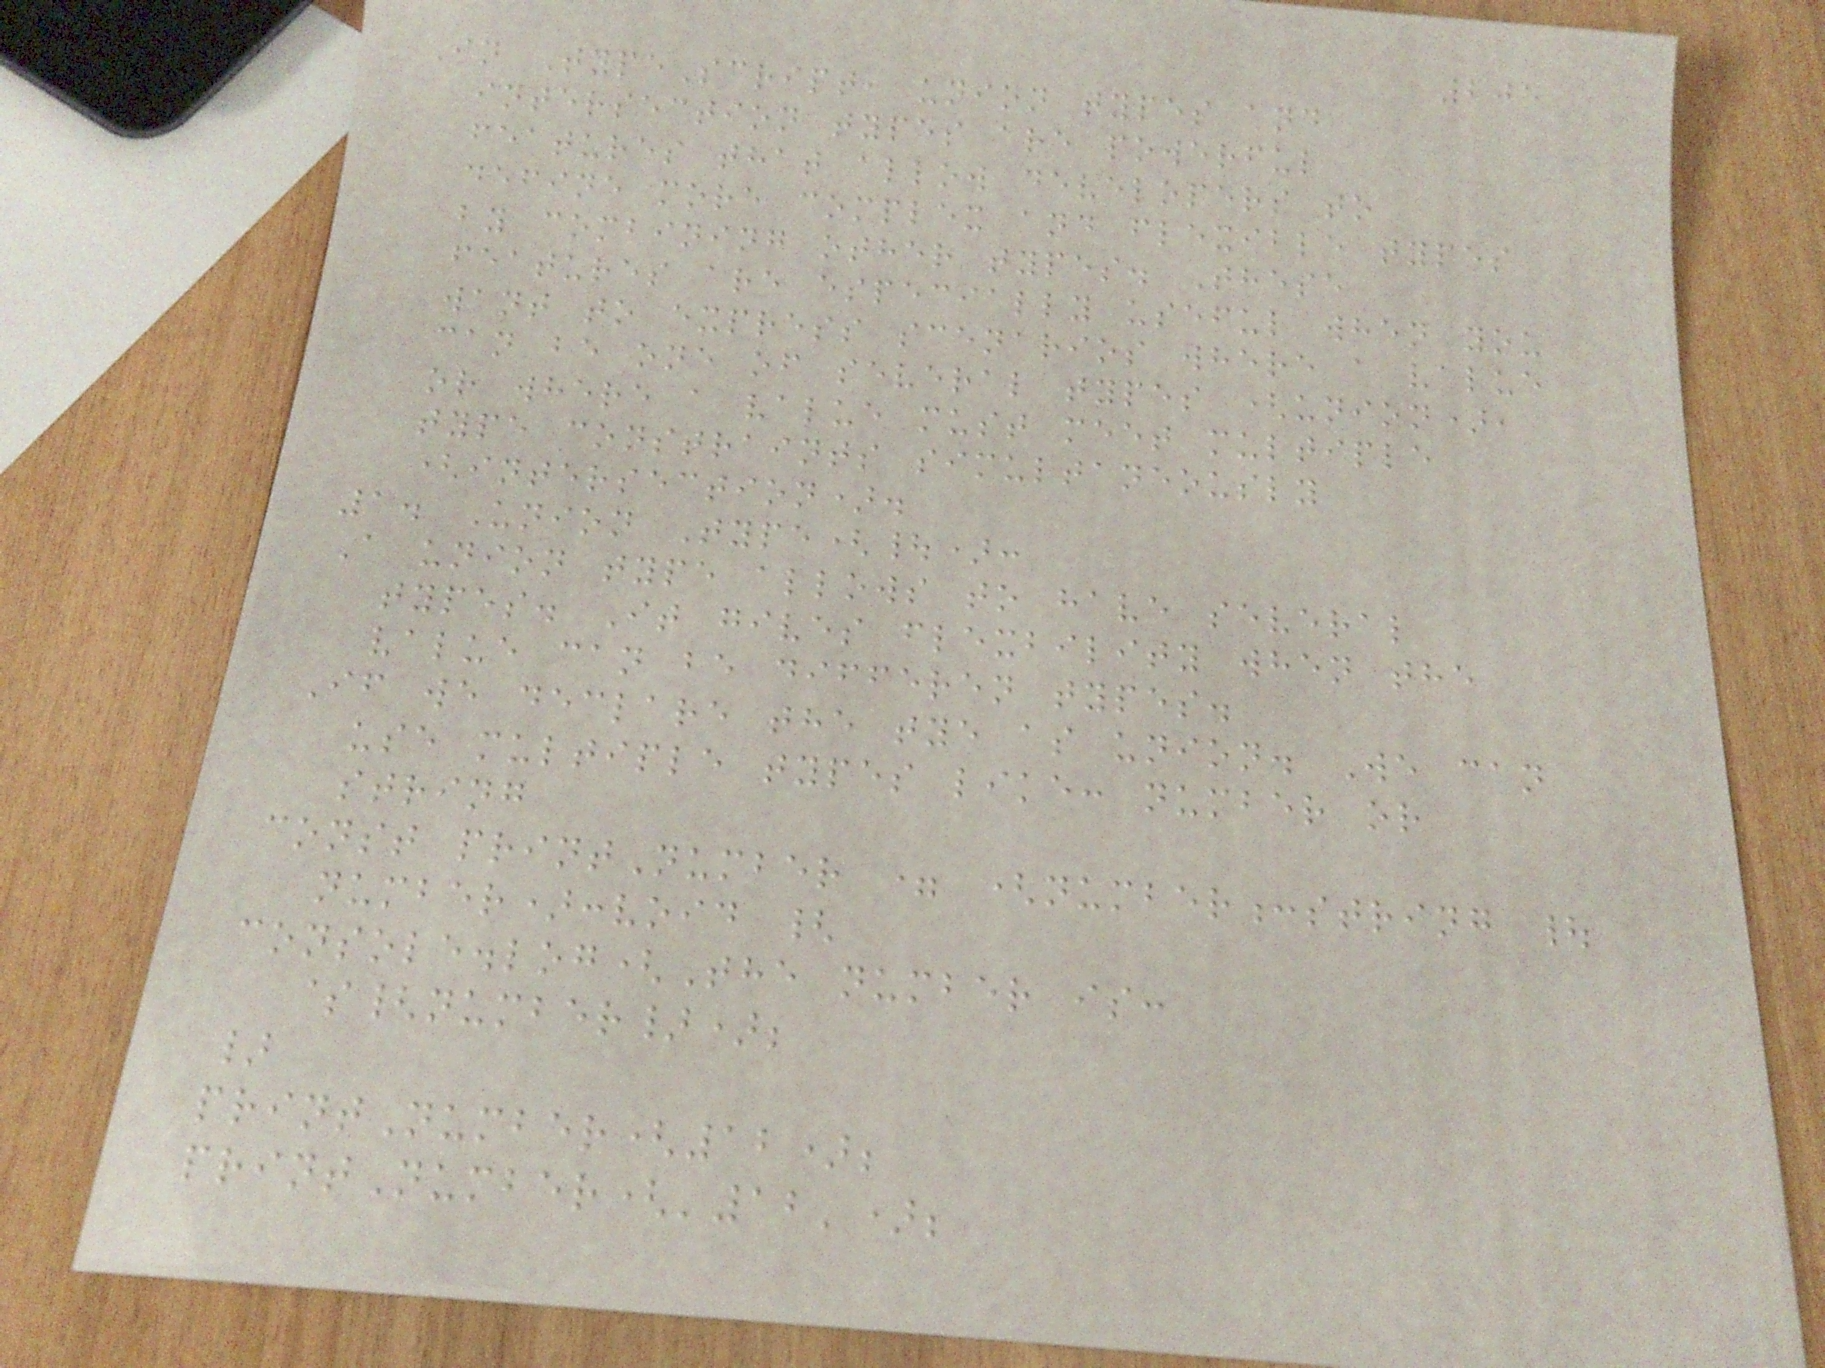205
In TypeScript, union types and
intersection types are powerful
features that allow developers to
define more complex and flexible types
by combining other types. These
features are especially useful when you
want to express scenarios where a value
can be one of several types (union),
or where a value must meet multiple
type constraints simultaneously
(intersection).
1. Union Type(|):
A union type allows to have several
types. It gives flexbility when the
value can be differen types.
If we declare the tye as union. We can
use multiple types like: number or
string
const printNumber = (number:string |
number):void {
console.log(The number is:
${number});
}
printNumber(12);
printNumber('12');
